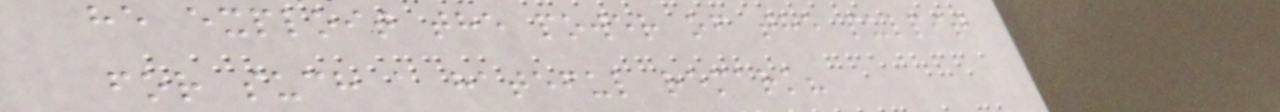he exploit the power of the pulpit
for such a hateful remark?
